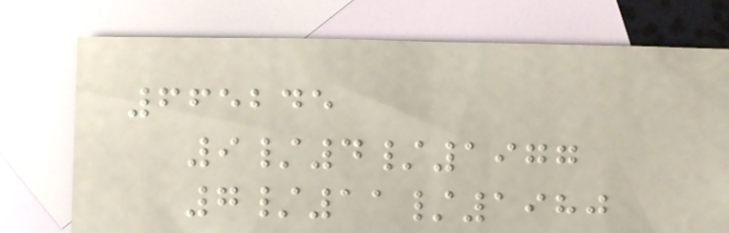665245
9/4/1977
7/11/1980
